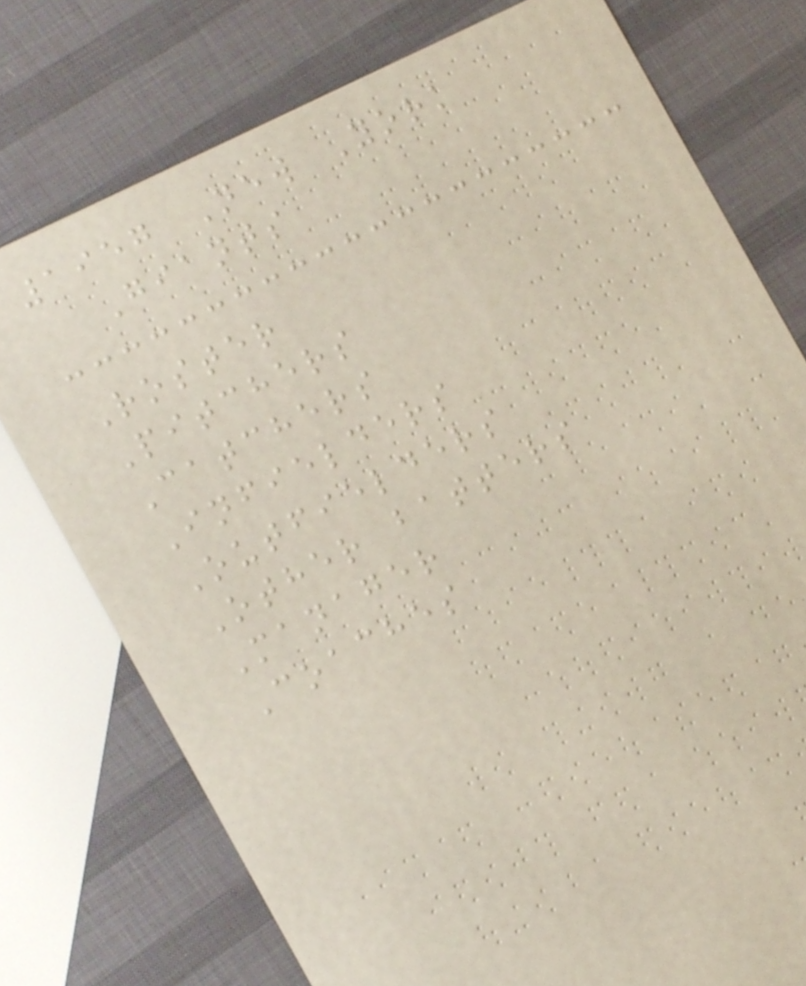1957 New York
Giants
Roster
Pitchers
Catchers
Infielders
Outfielders
Other batters
Manager
Coaches
